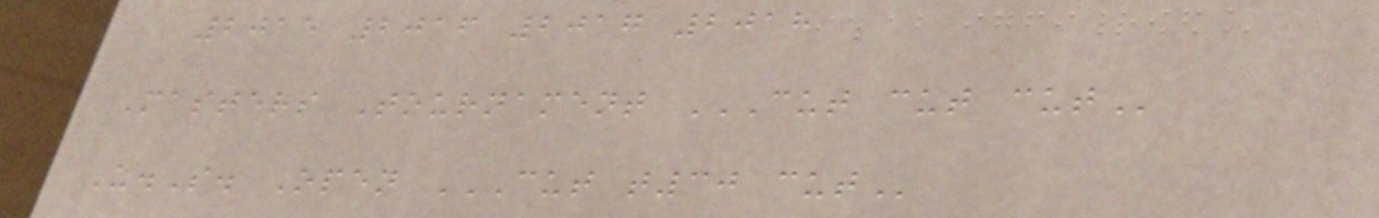2015 2016 2017 2018
Masters Tournament CUT CUT CUT
U.S. Open CUT T30 CUT
